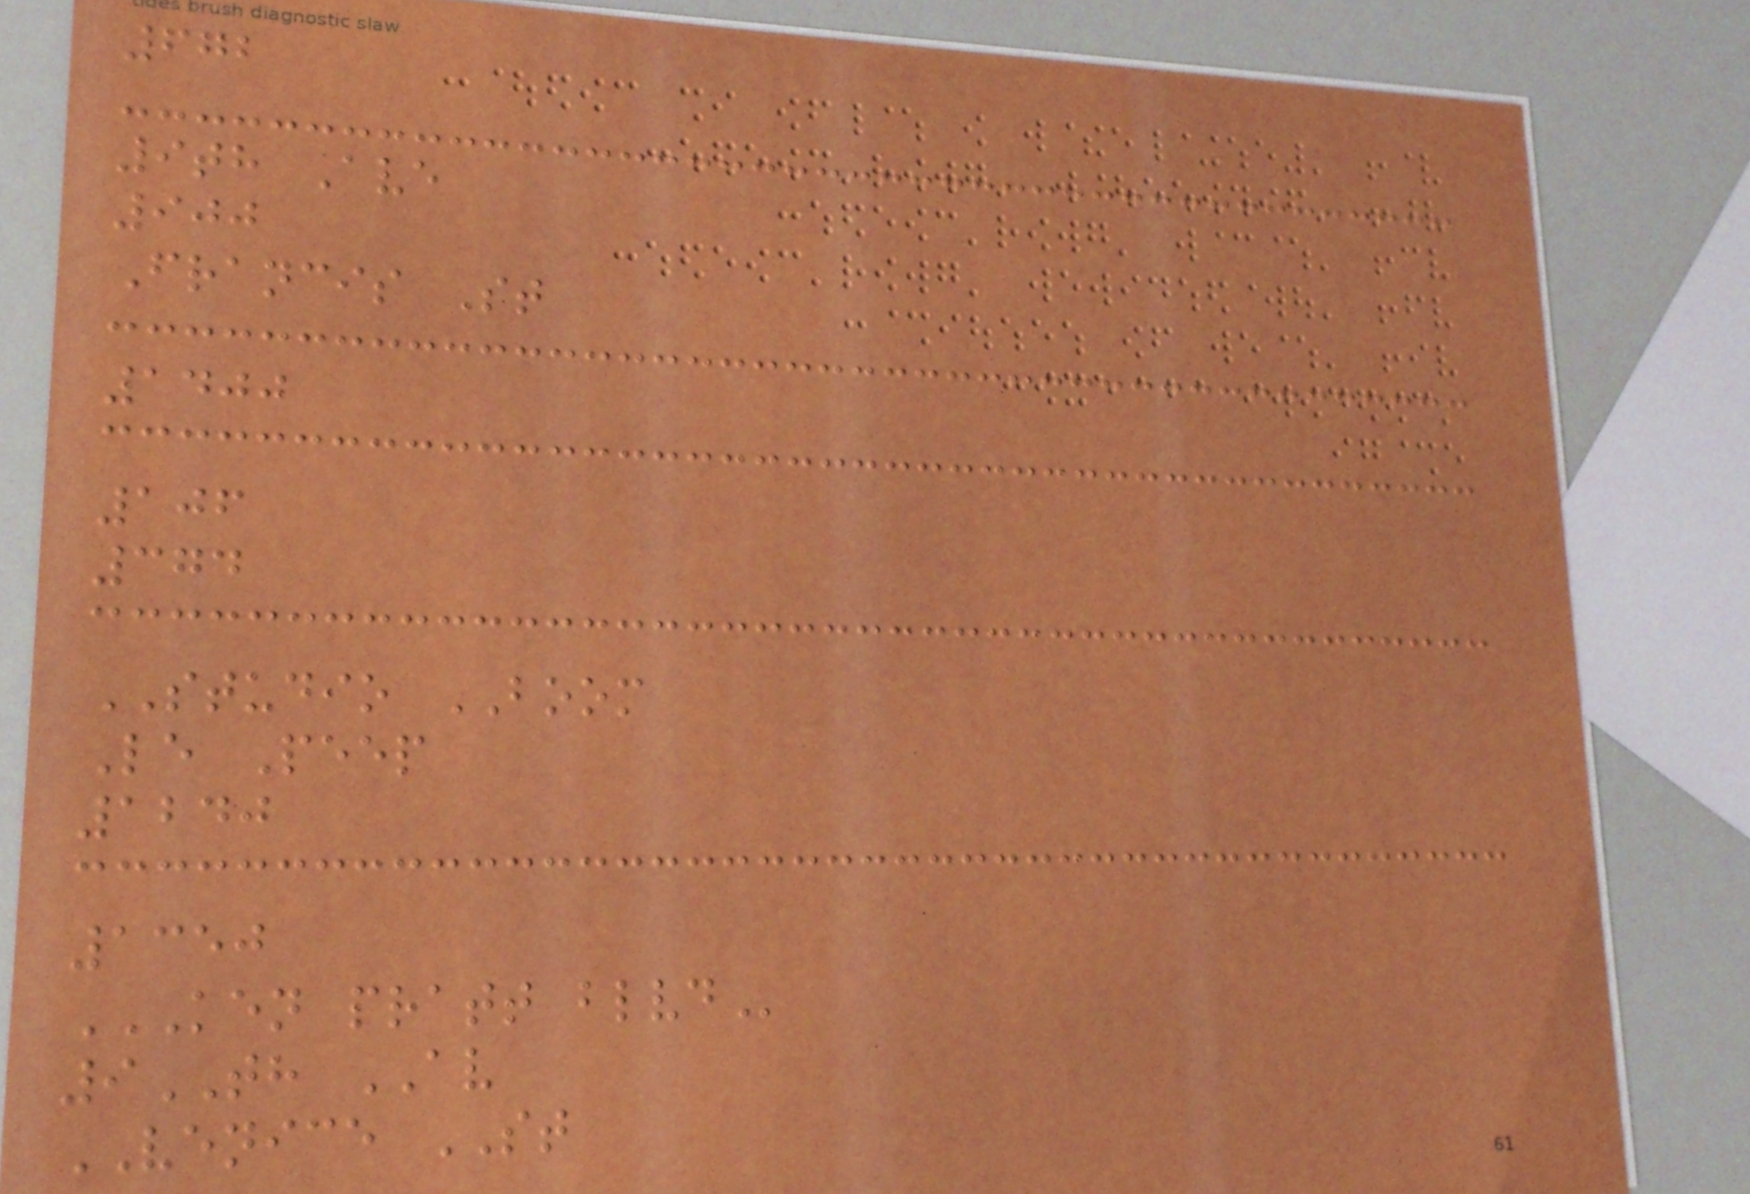672
9th Ave
900
Francis St
1400
106
374
STUDIO BOOM
Le Peep
1240
1350
KEN PRATT BLVD
9TH AV
VENICE ST
